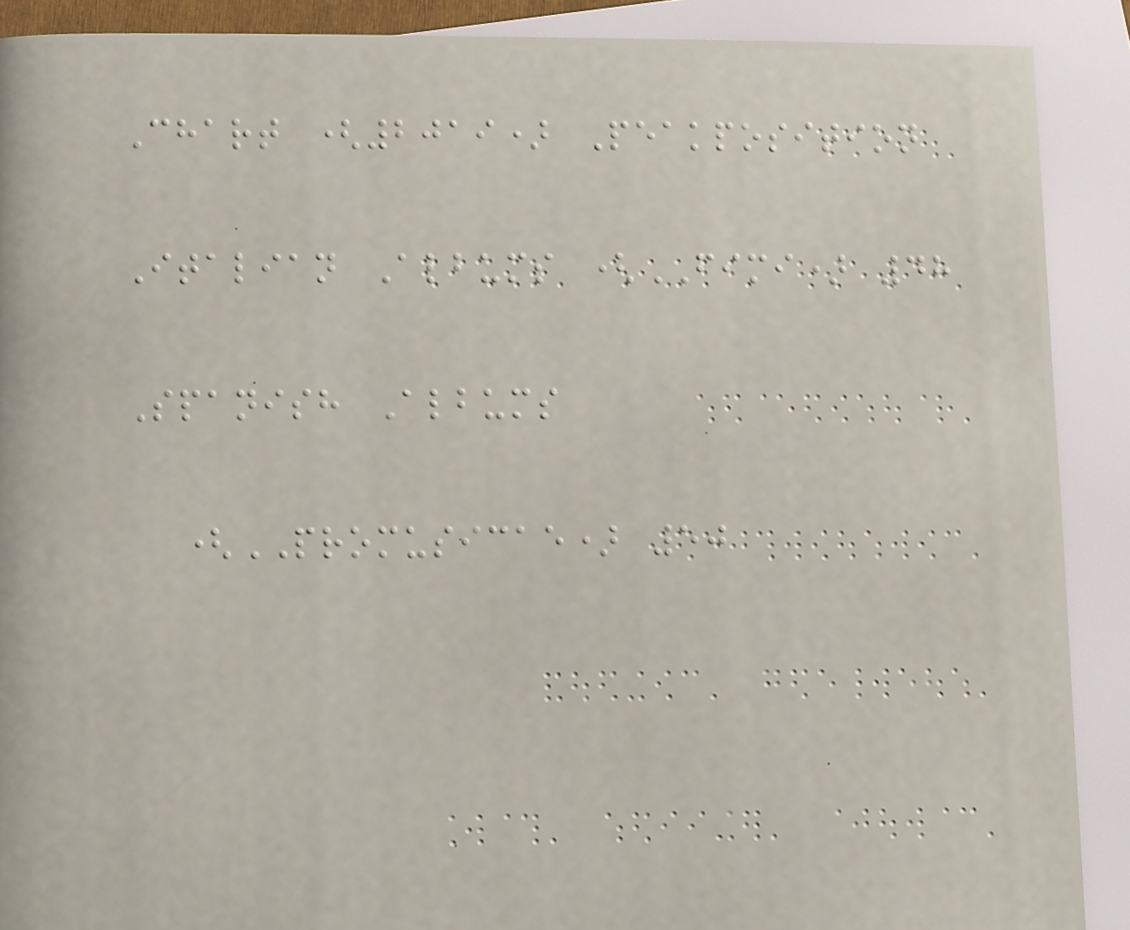Chart (2019) Peakposition
Italian Albums (FIMI) 48
Spanish Albums
(PROMUSICAE) 50
